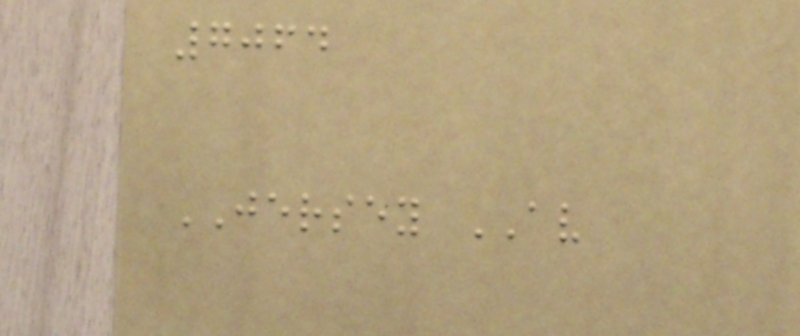7064
JERSEY AV
